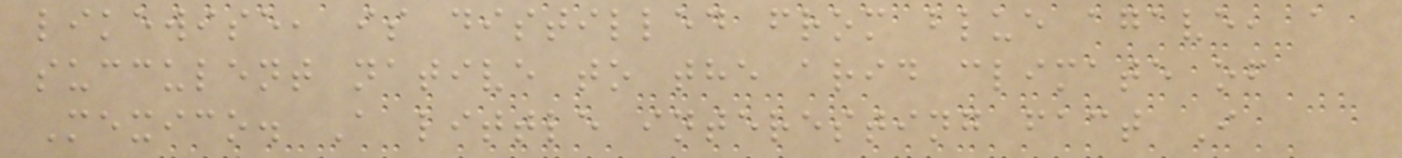likewise, is distilled from blue agave, a
succulent native to the arid climate of
Mexico. A little interesting fact I
